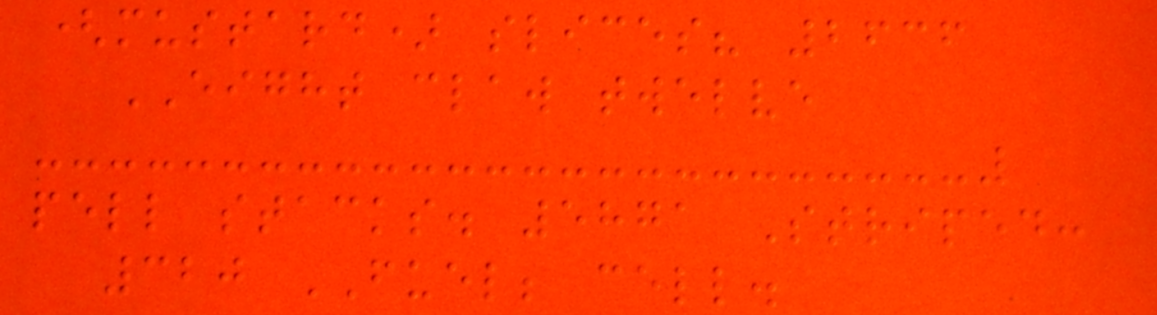(mustard) slices? 2636
EIGHT claw twelve
pell stacks. 5871 Striped:
320 FUEL; cell.
